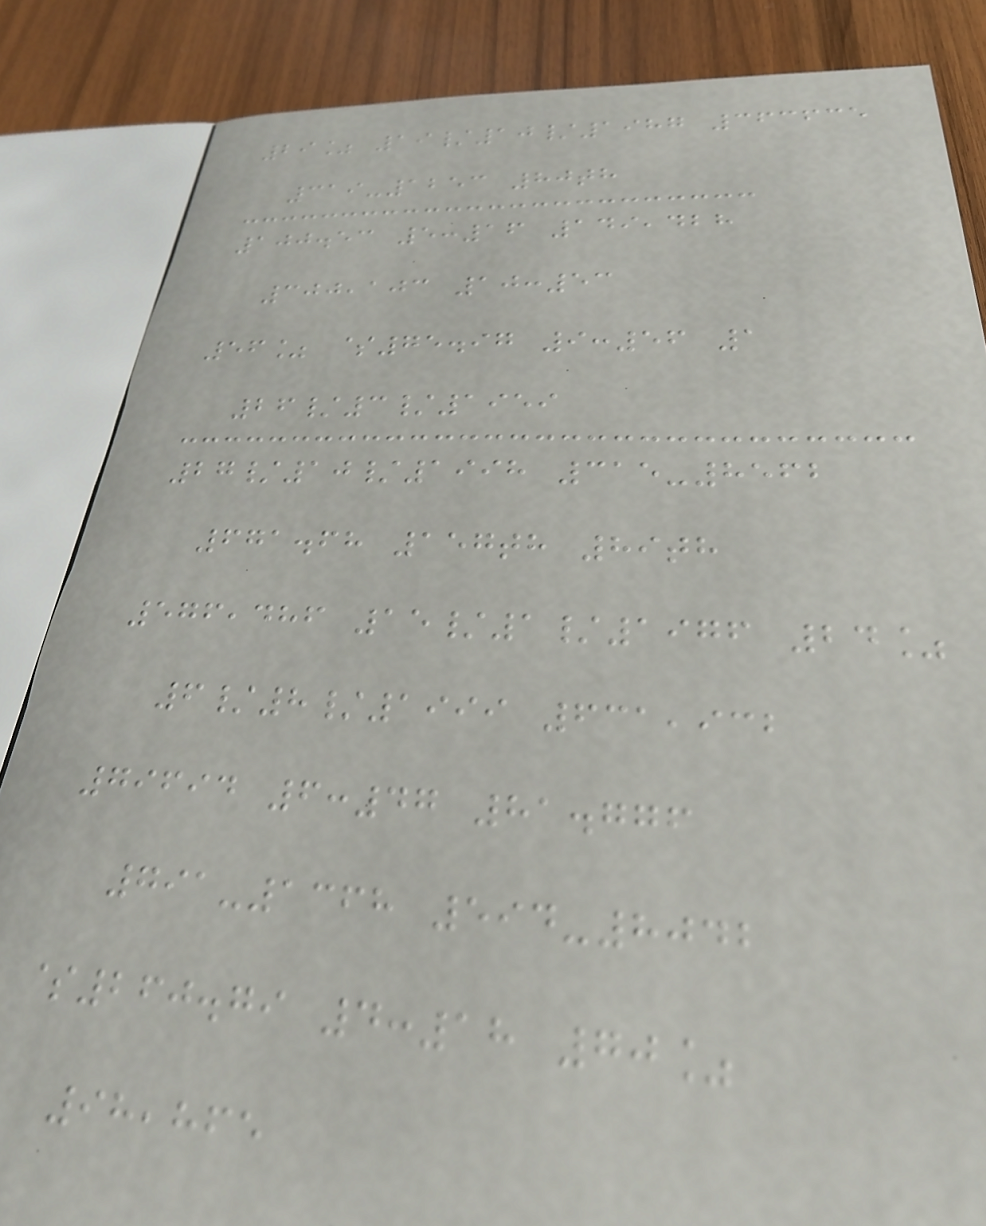29% 19/10/1987 363635
319-1253 80th
100.53 5:16 149,428
300,103 10:53
56% $75.97 9:56 1
26/3/1959
27/10/1998 315-8562
671.68 157th 89th
576,486 15/1/1976 24%
6/8/1999 631,932
79694 6:47 81.776
791-1368 594-8042
$260.79 4:18 70%
98,865
